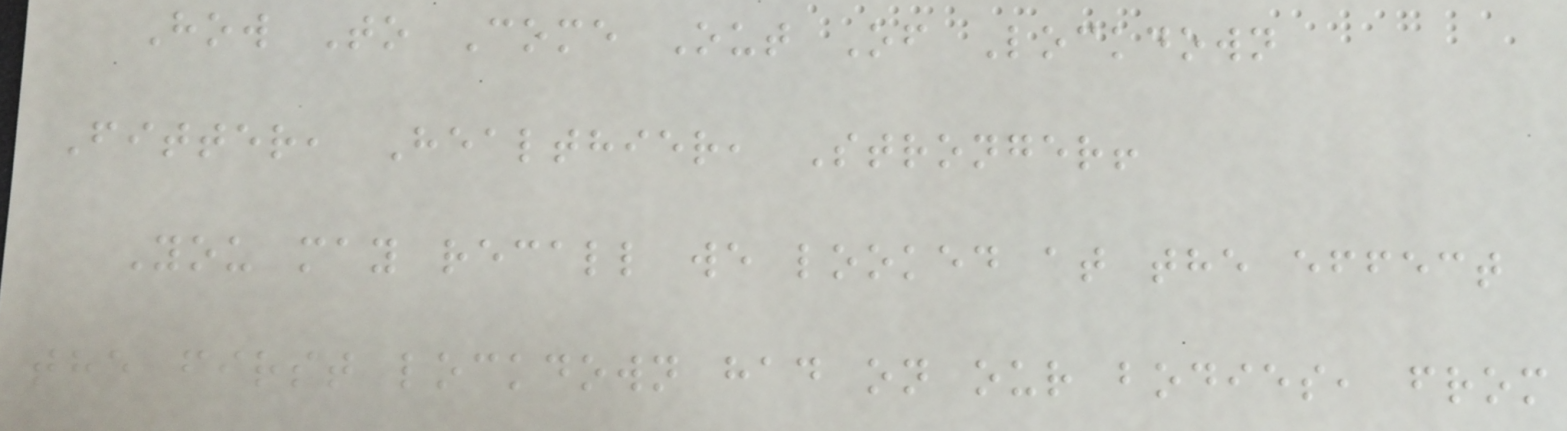How To Come Out Of Lockdown
Fitter, Healthier, Stronger!
You may recall we looked at the effect
the first lockdown had on our bodies, from
